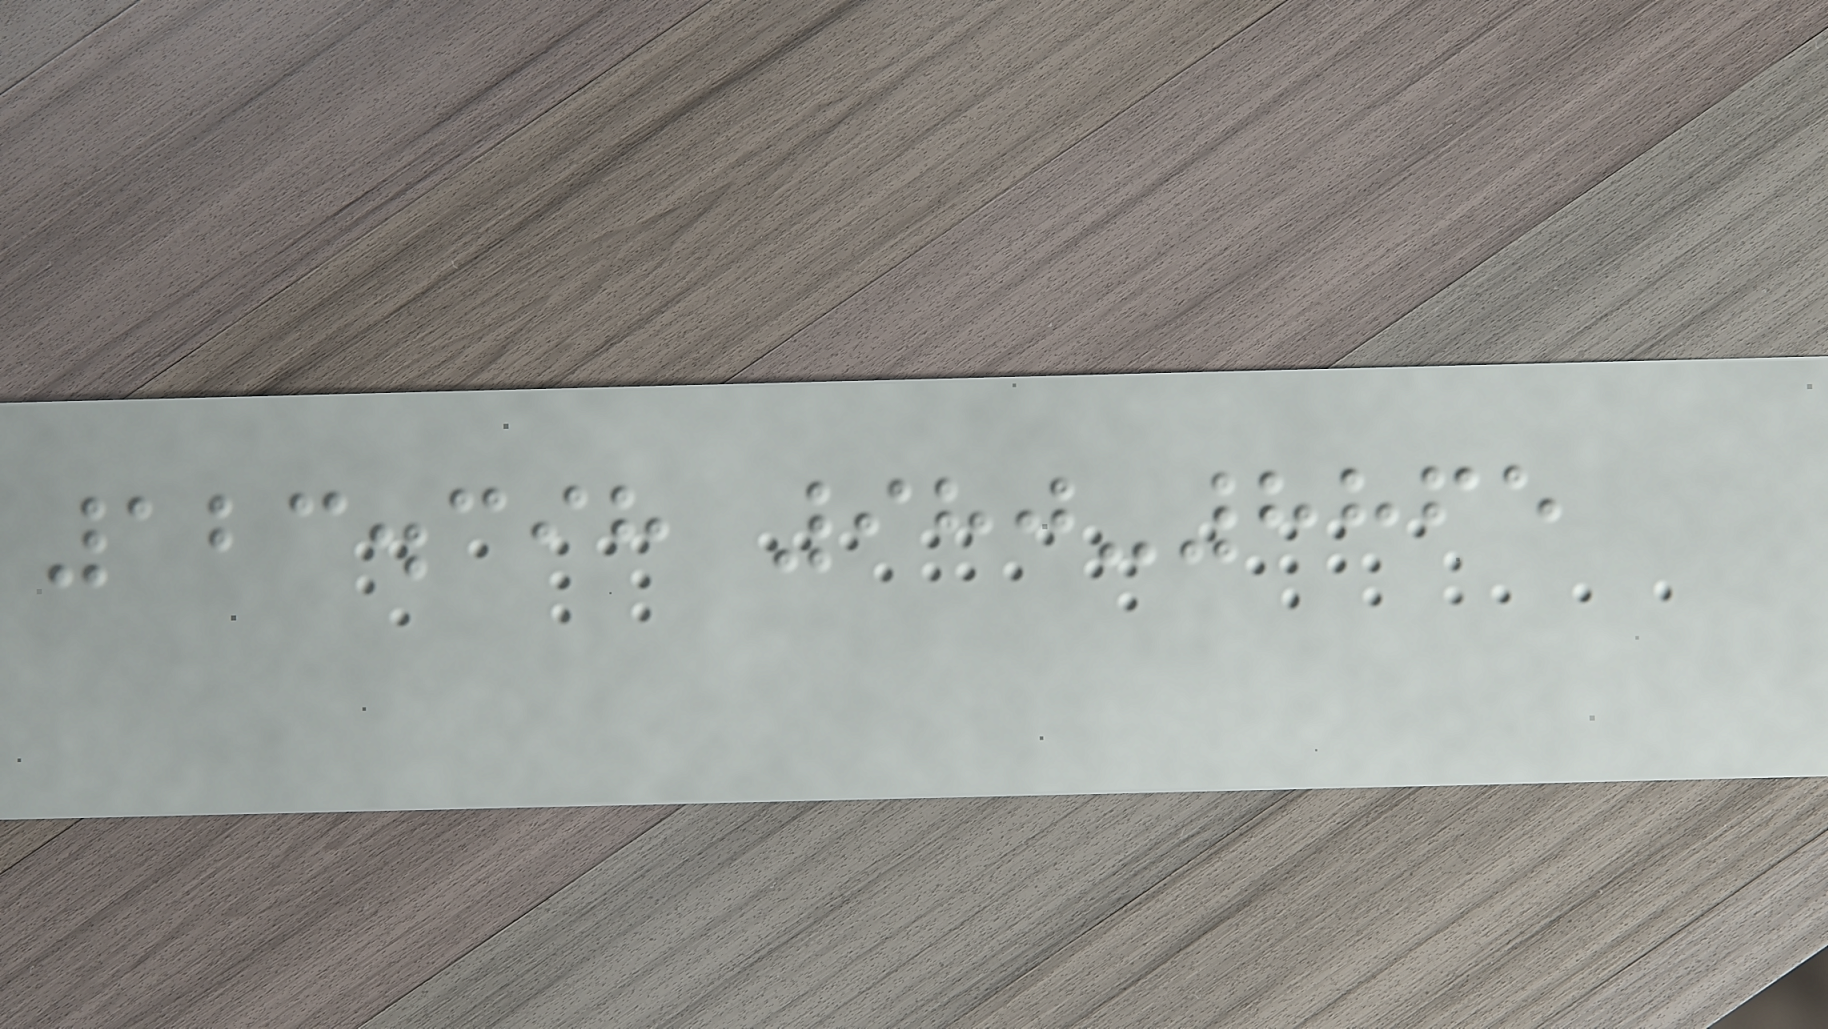123.398 980-8865
